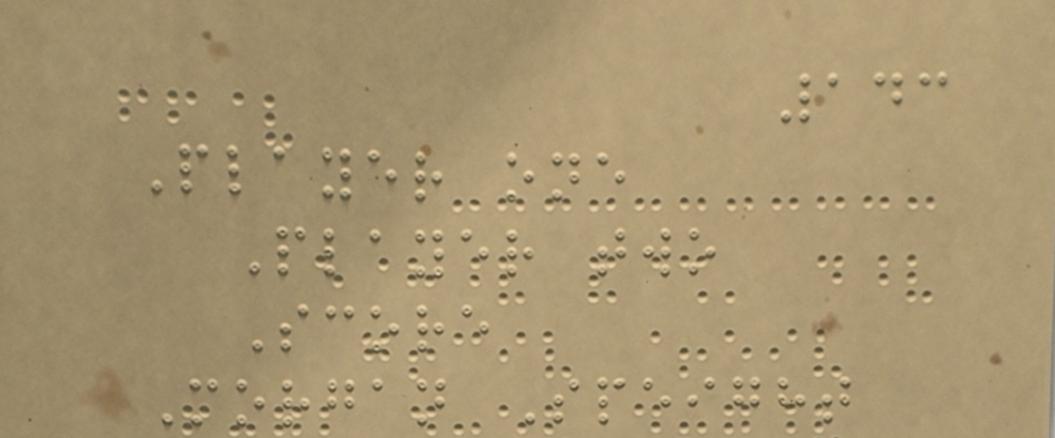143
Player one
Player two
Score
Morgan Speight
